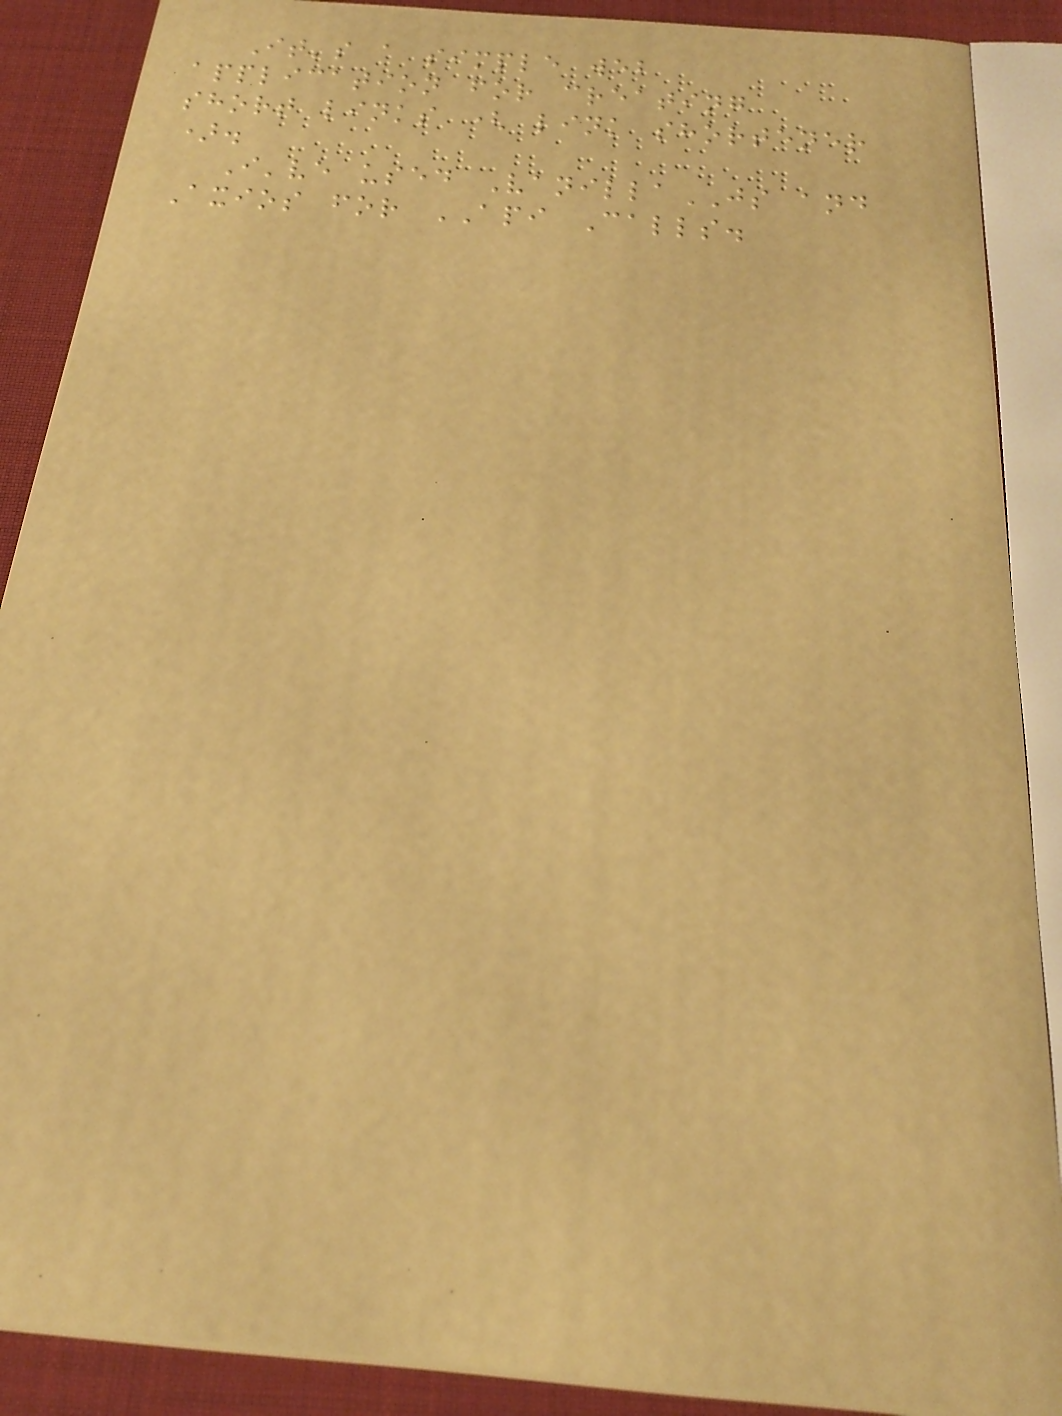It's a simple web
application for creating
short links ( link shortener
).
I've used VanillaJS and
Axios for API Calls.
